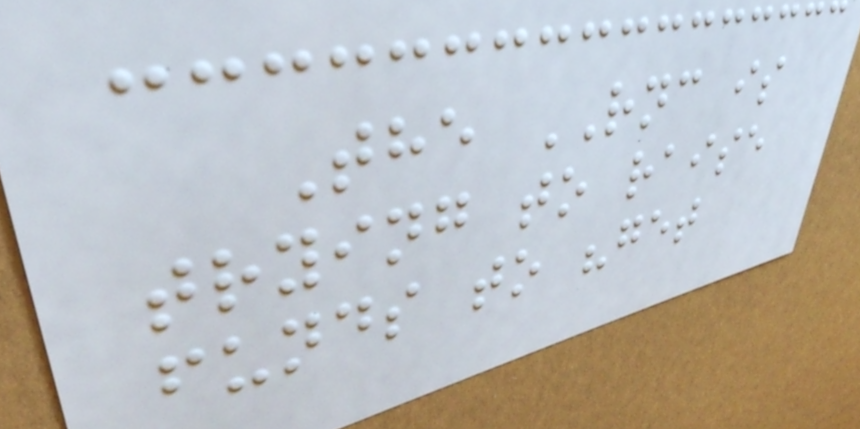The RNC is
trying to raise
funds to "get
